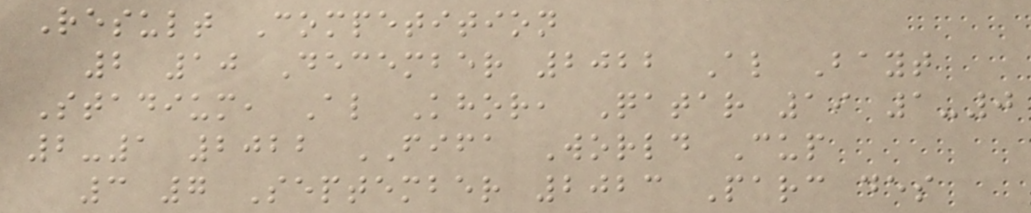Result Competition
2 10 December 2022 Al Bayt
Stadium, Al Khor, Qatar 19 1-0
2-1 2022 FIFA World Cup
3 7 September 2023 Parc des
